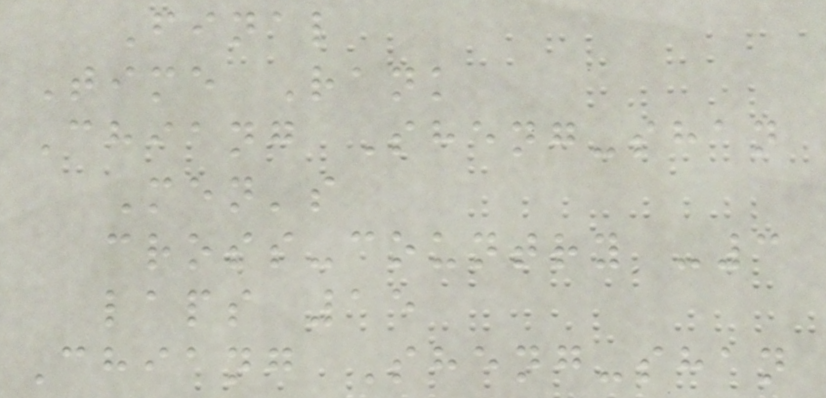Final
Time Rank
Chiang Sheng-shan
Men's
cross-country -3
laps 15
Chiang Sheng-shan
